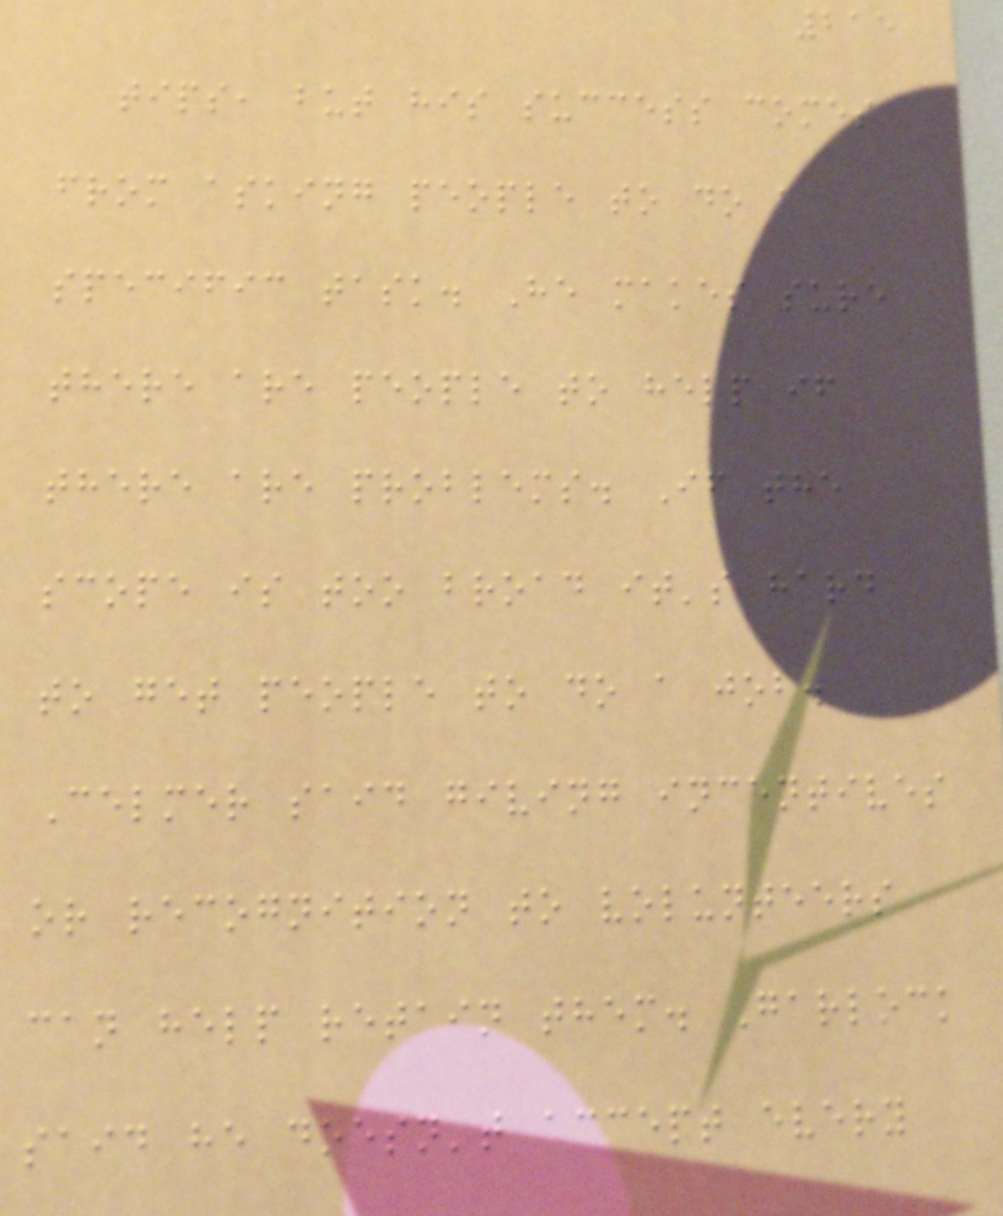215
tips, but his success comes
from asking people to do a
specific task. He makes sure
there are people to help if
there are problems. If the
scope is too broad it's hard
to get people to do a job.
Celmer said giving incentives
or recognition to volunteers
can help retain them. Garlock
said he doesn't accept every
